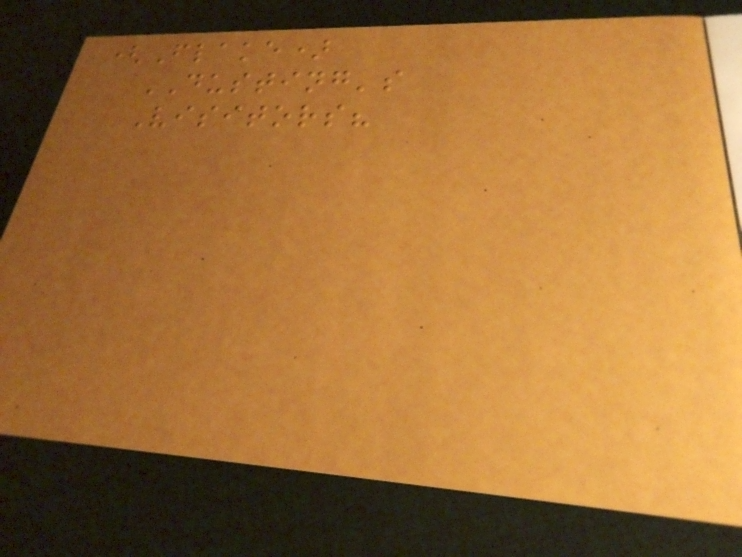(Flake)
DUSTING's
Visitors?
